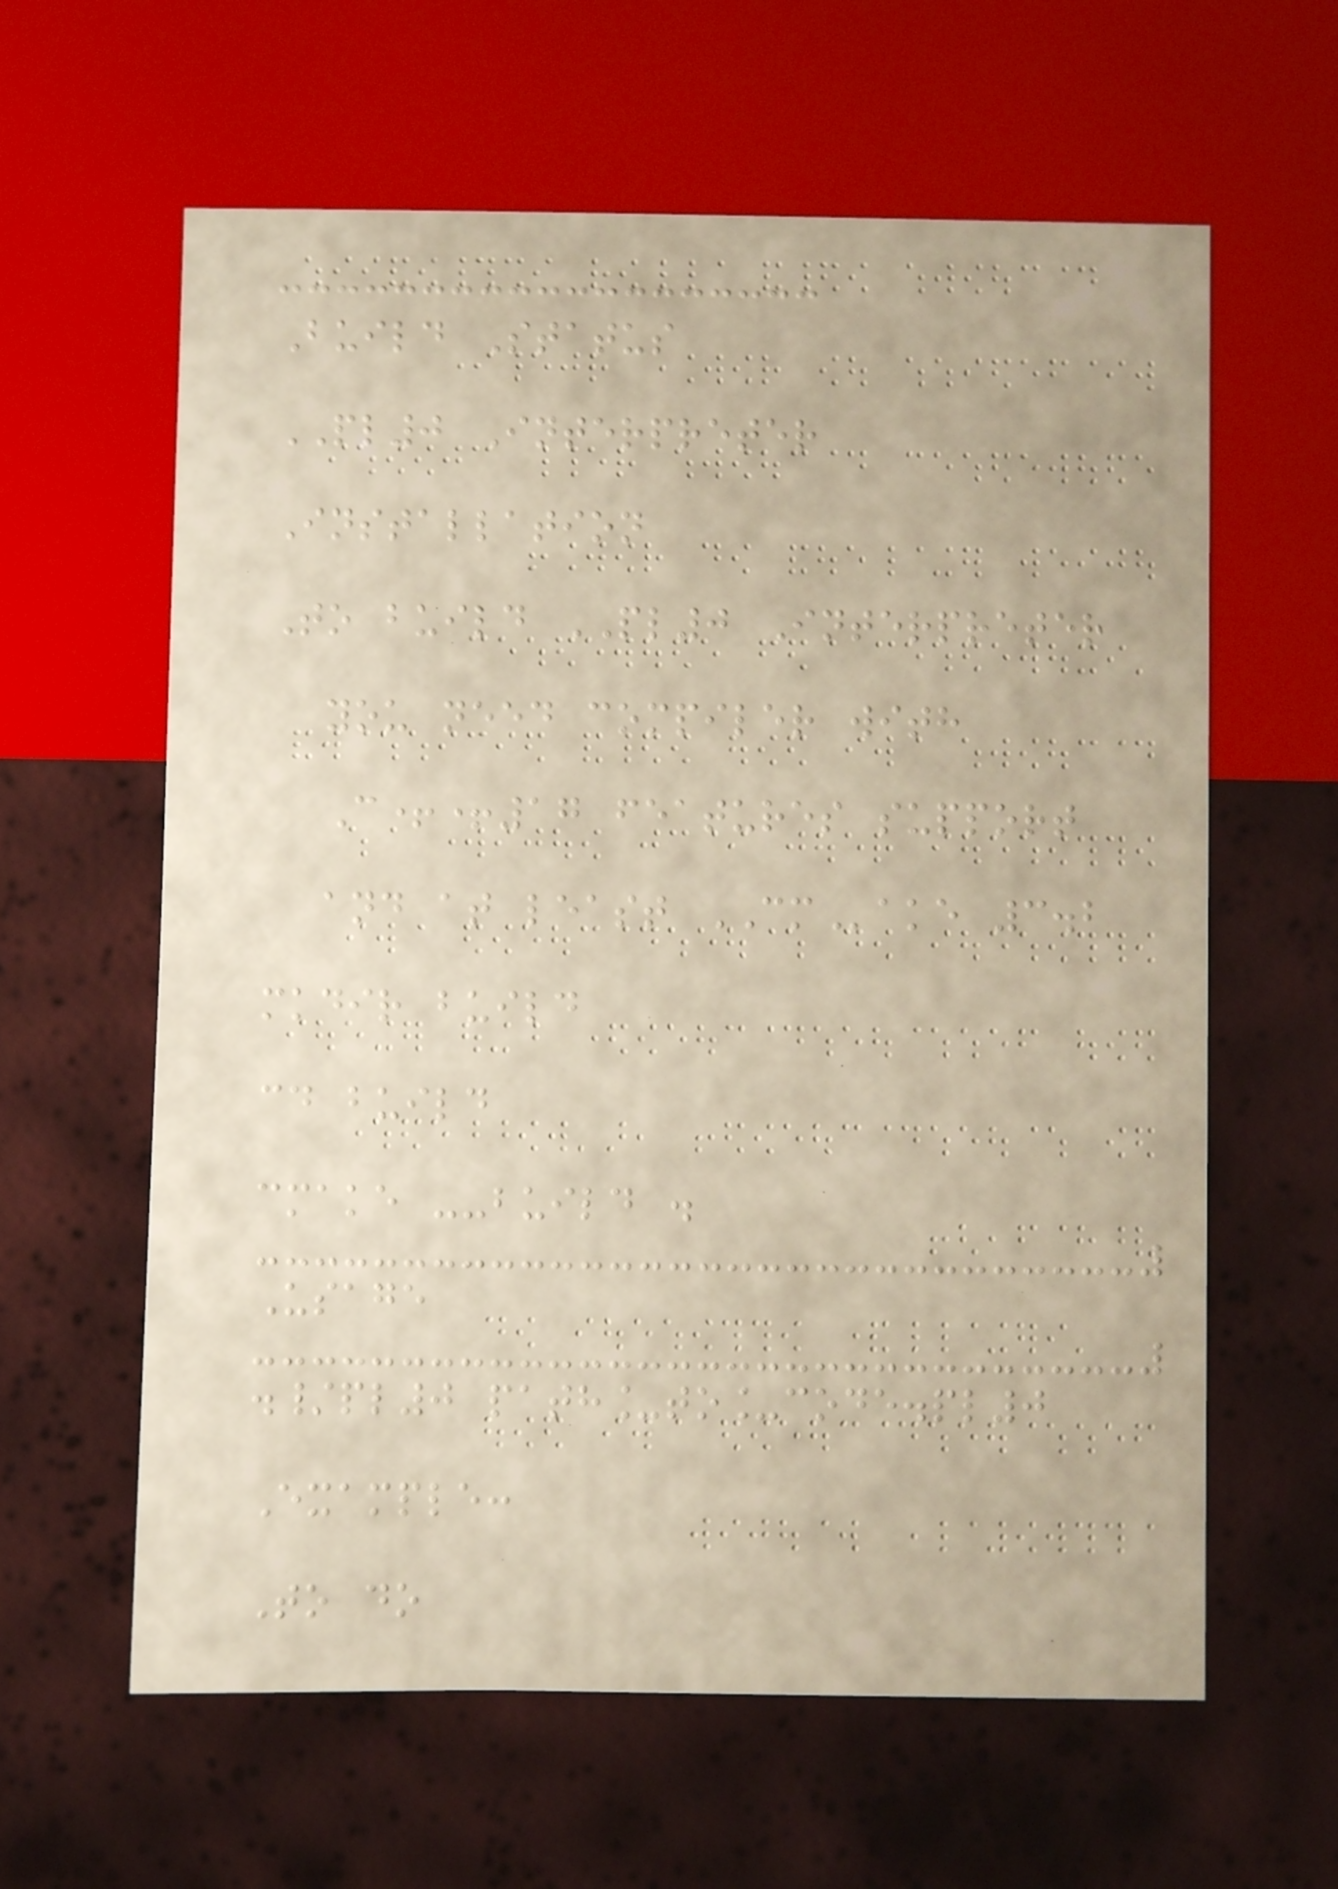Build Status
PL0 Interpreter
Installation
To build PL0 Interpreter
you need compiler with
C++17 features support
and at least CMake 3.2
mkdir build
cd build
cmake --build .
Usage
./pl0 path_to_code.pl0
Example:
To do
